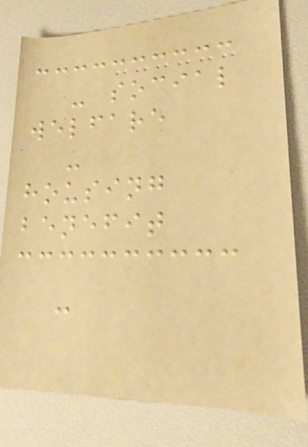- social
welfare
-
housing
benefit
-
